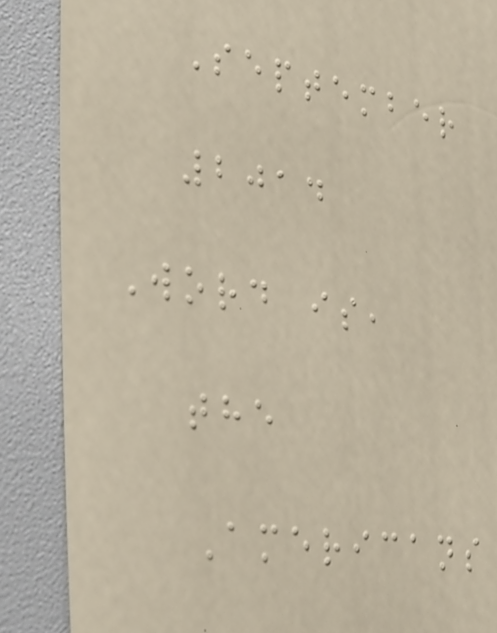September
2014
Word is,
the
Americans
